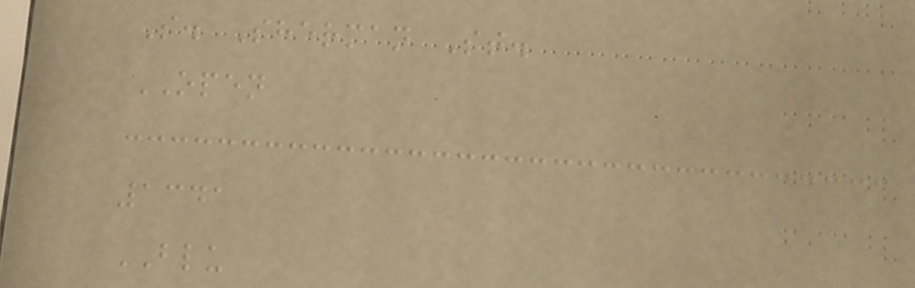S. Sherman St.
OPEN
1341
BLU
